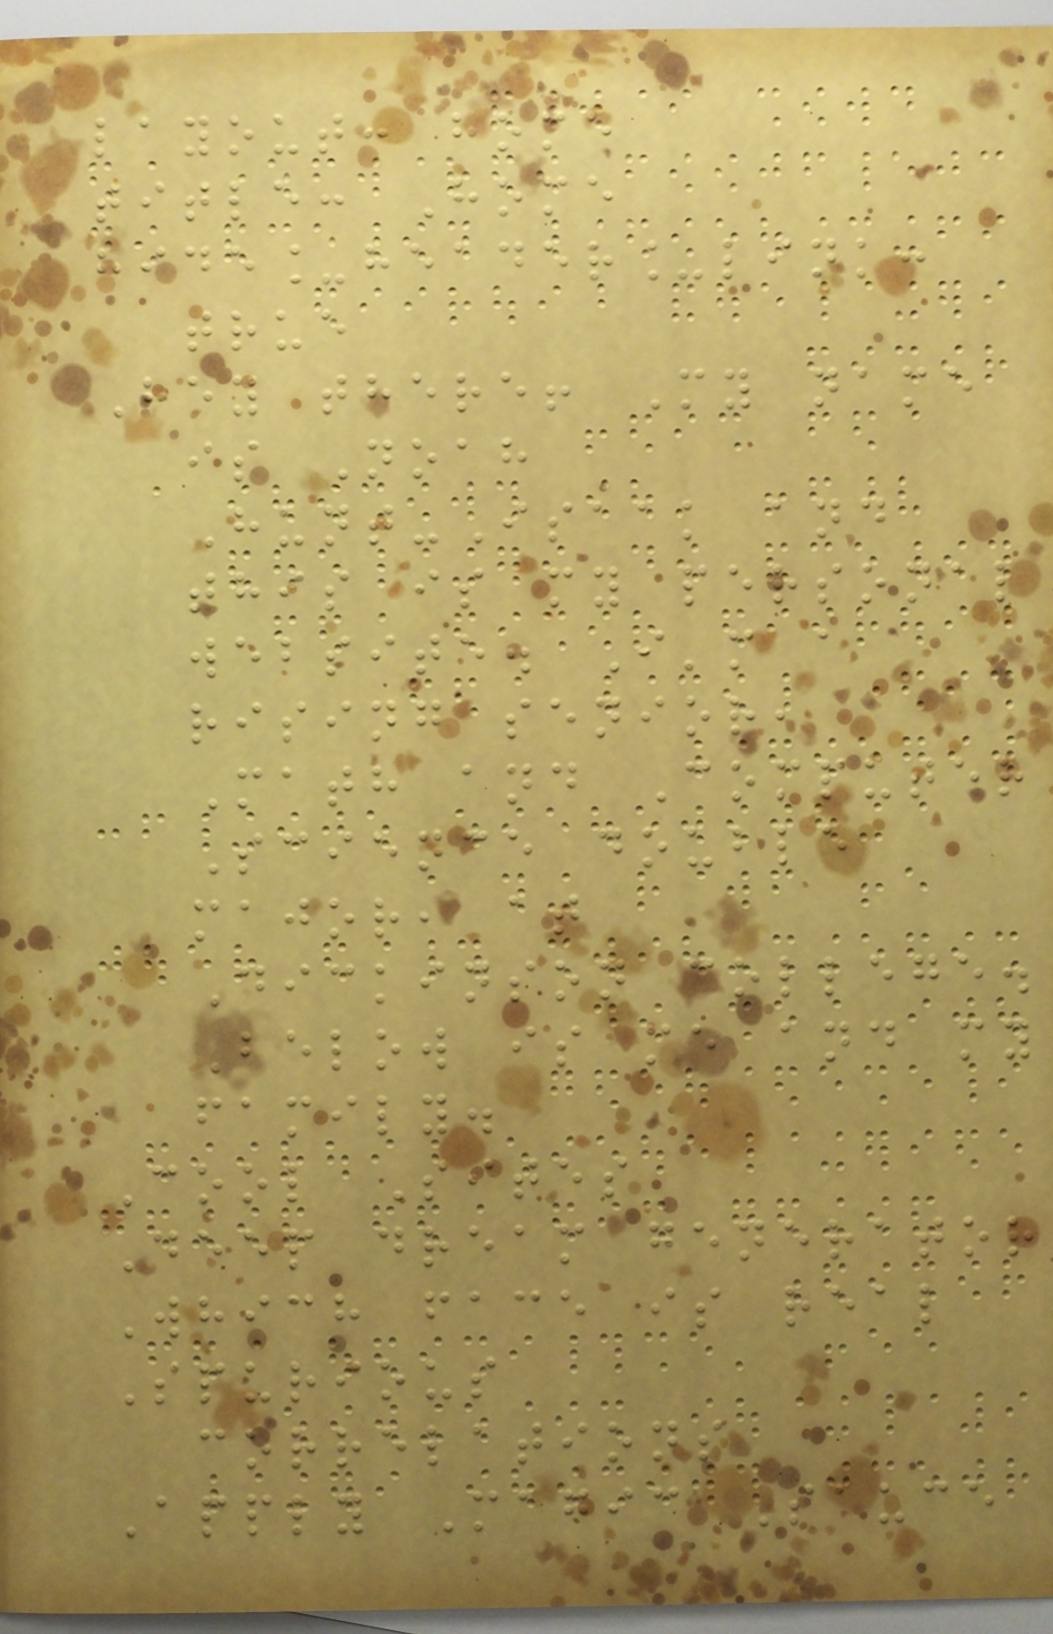layout: home
title: Home
hide_header_link:
true
Hey there! My name
is Noah
Hunt-Isaak and
this is my personal
website. I'm a
rising senior,
Math and Computer
Science double
major, at
Dickinson college.
Below is me and my
family.
Cool Sites
Deep dream generator
Which face is real
Spurious
correlations
Apply Magic Sauce
